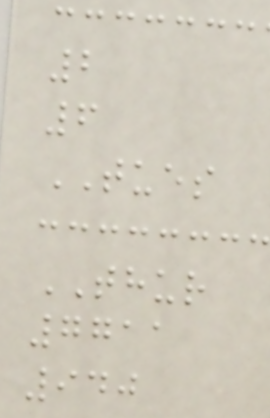2
6
TUES
THUR
7711
940
